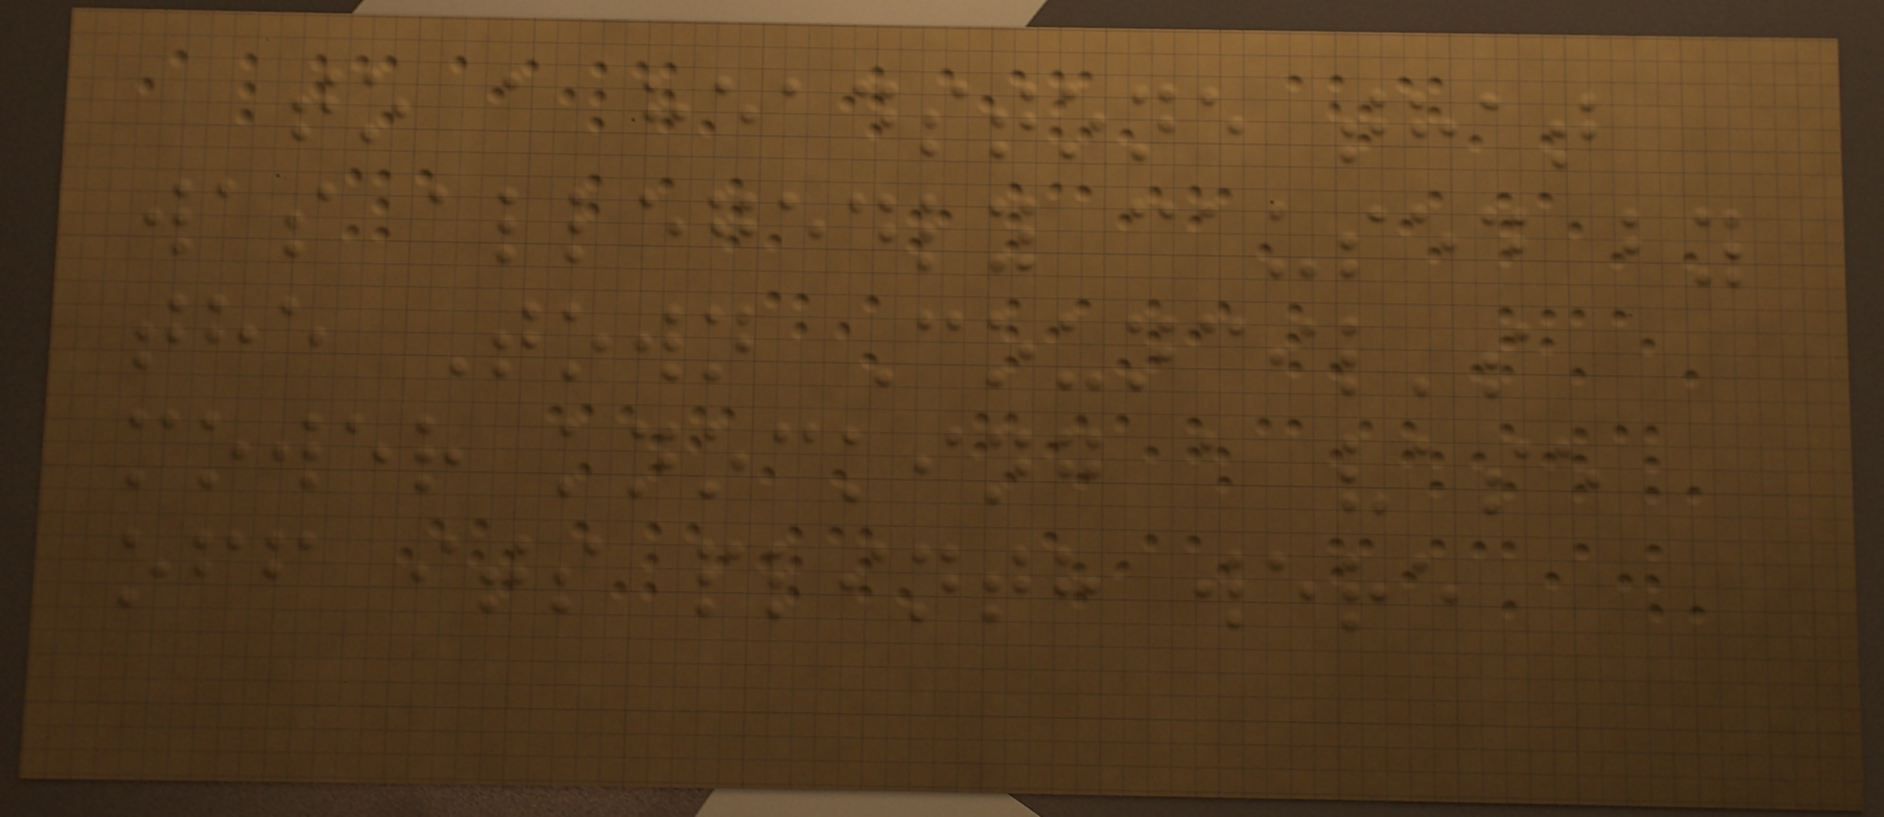to a headstone that
was allegedly caused by
the Town Council's
mower knocking a vase
off its plinth were
